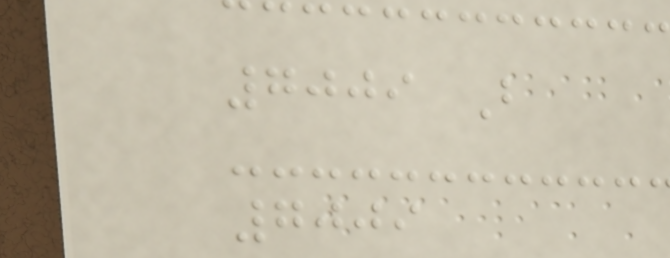7009 B
7009
